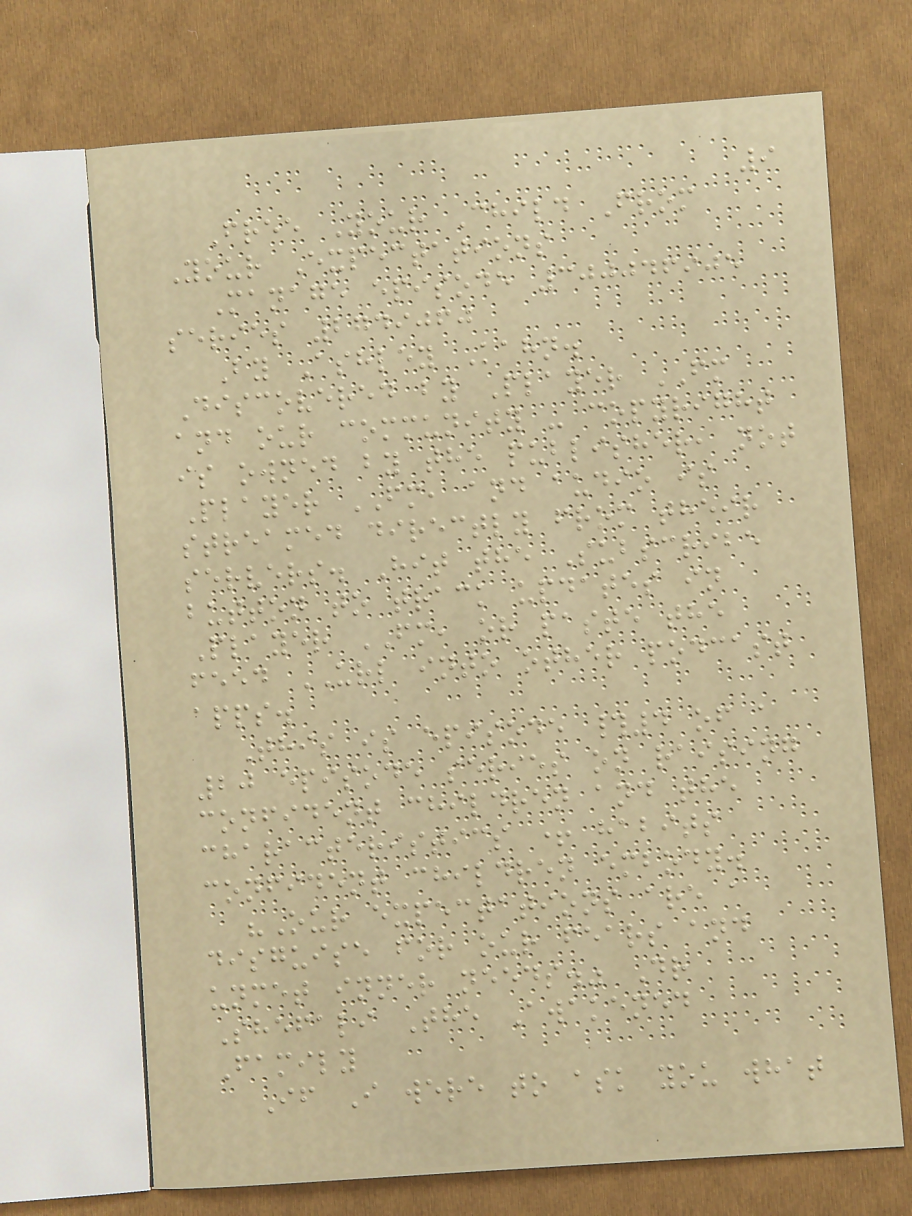9
Free Your Child From
Your Expectations
Manage episode 300046905
series 2749060
By Ashley Kahn.
Discovered by Player FM
and our community - copyright
is owned by the publisher, not
Player FM, and audio is
streamed directly from their
servers. Hit the Subscribe
button to track updates in
Player FM, or paste the
feed URL into other podcast
apps.
This is episode #4 of a
20 episode series on raising
confident children and the
characteristics + habits
confident children embody.
"Our expectations are a
disguise for our fears and
unmet inner needs." Dr
Shefali The Awakened
Family
If I were to ask you what
